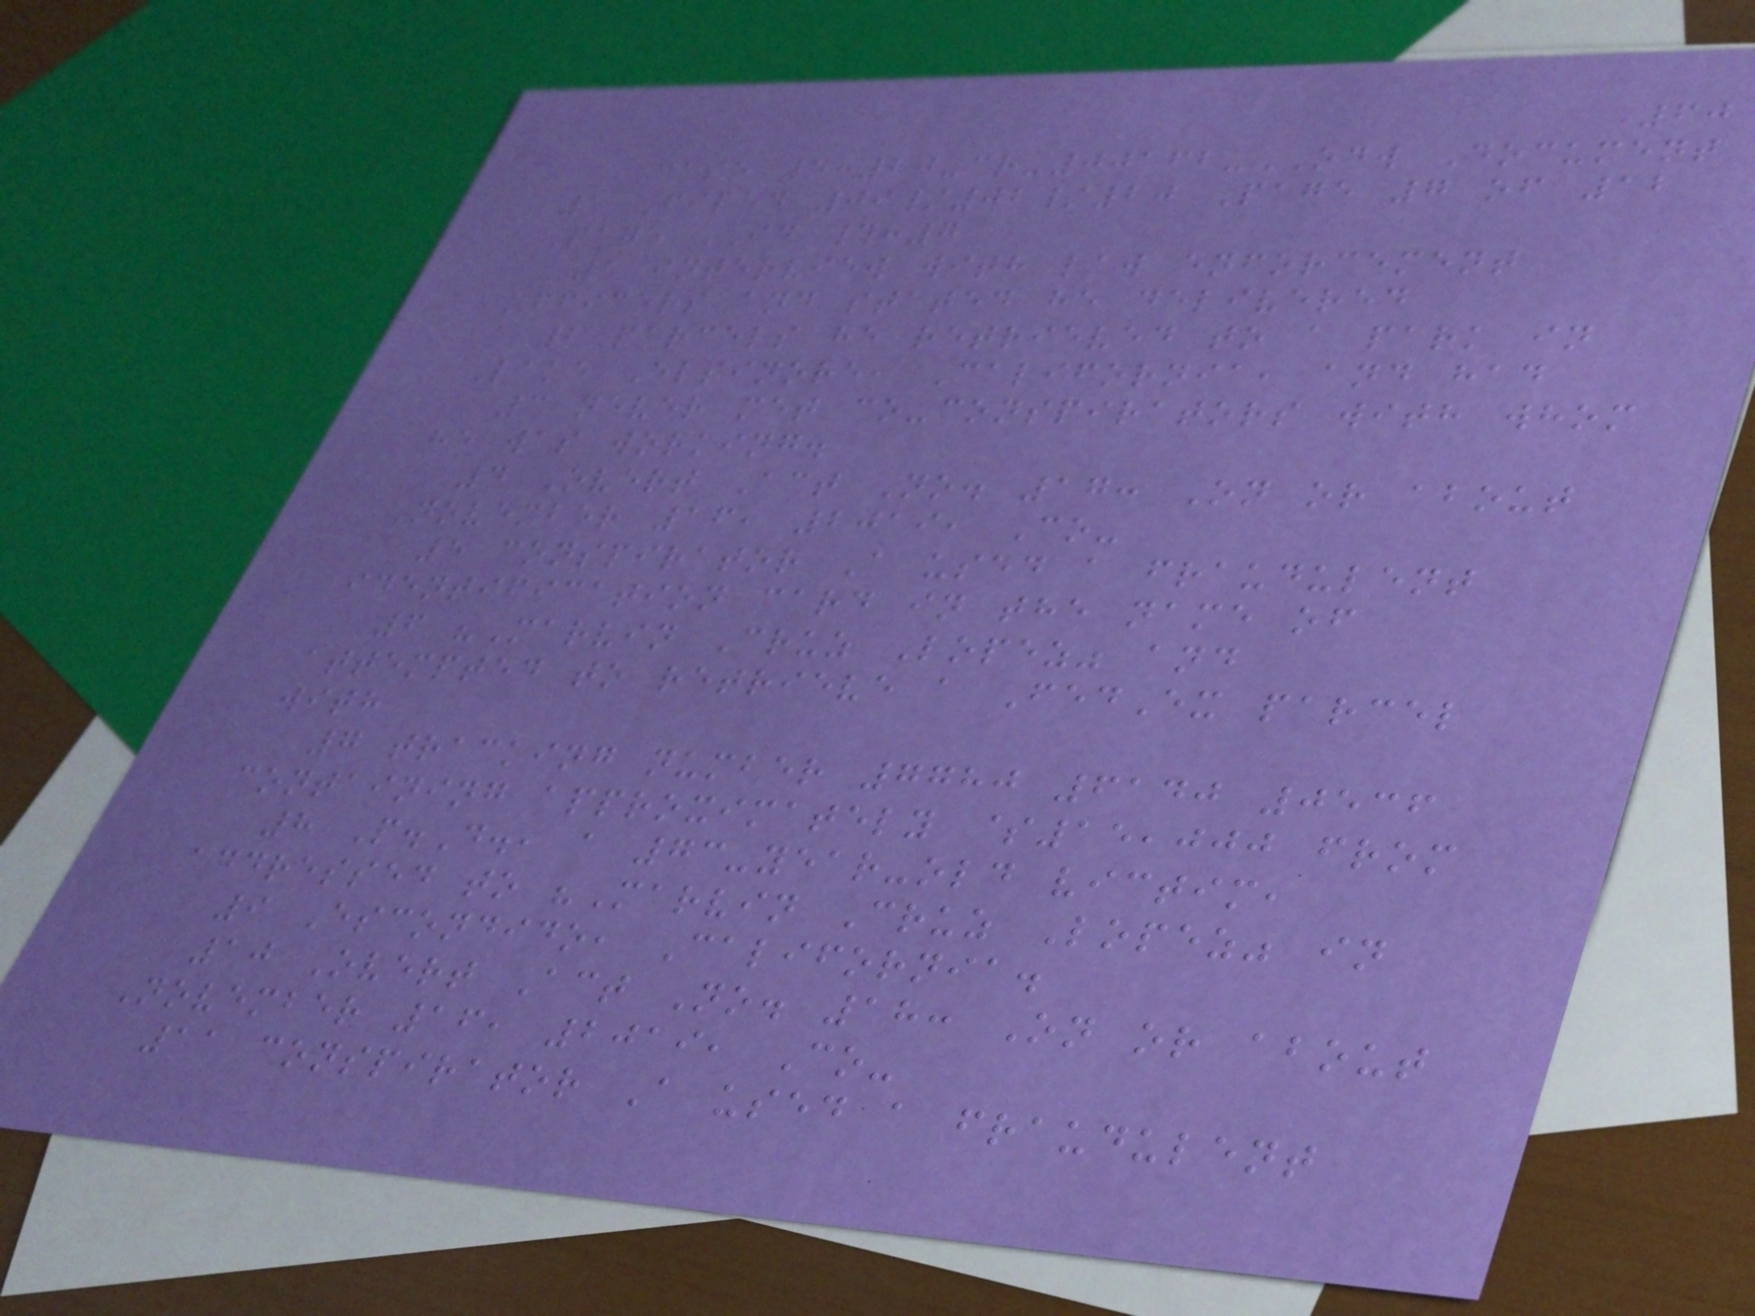60
Case 5:20-cr-00162-ODW Document
1 Filed 09/02/20 Page 7 of 12
Page ID #:7
1 interview with law enforcement
officers and stated he delivered
2 parcels he retrieved to a park in
Lake Elsinore, California, and had
3 never met co-conspirators with whom
he was working.
4 Overt Act No. 17: On or about
November 16, 2019, Co-
5 conspirator A used a fraudulent
identification card in the name of
6 "Marvin Cruz Lopez" and
attempted to retrieve a FedEx parcel
with
7 tracking number 7780 6140 0536
containing approximately $15,000 from
8 P.D., a 73-year-old victim,
addressed to "Marvin Cruz Lopez" in
9 Escondido, California.
10 Overt Act No. 18: On or about
November 16, 2019, Co-
11 conspirator A used a fraudulent
